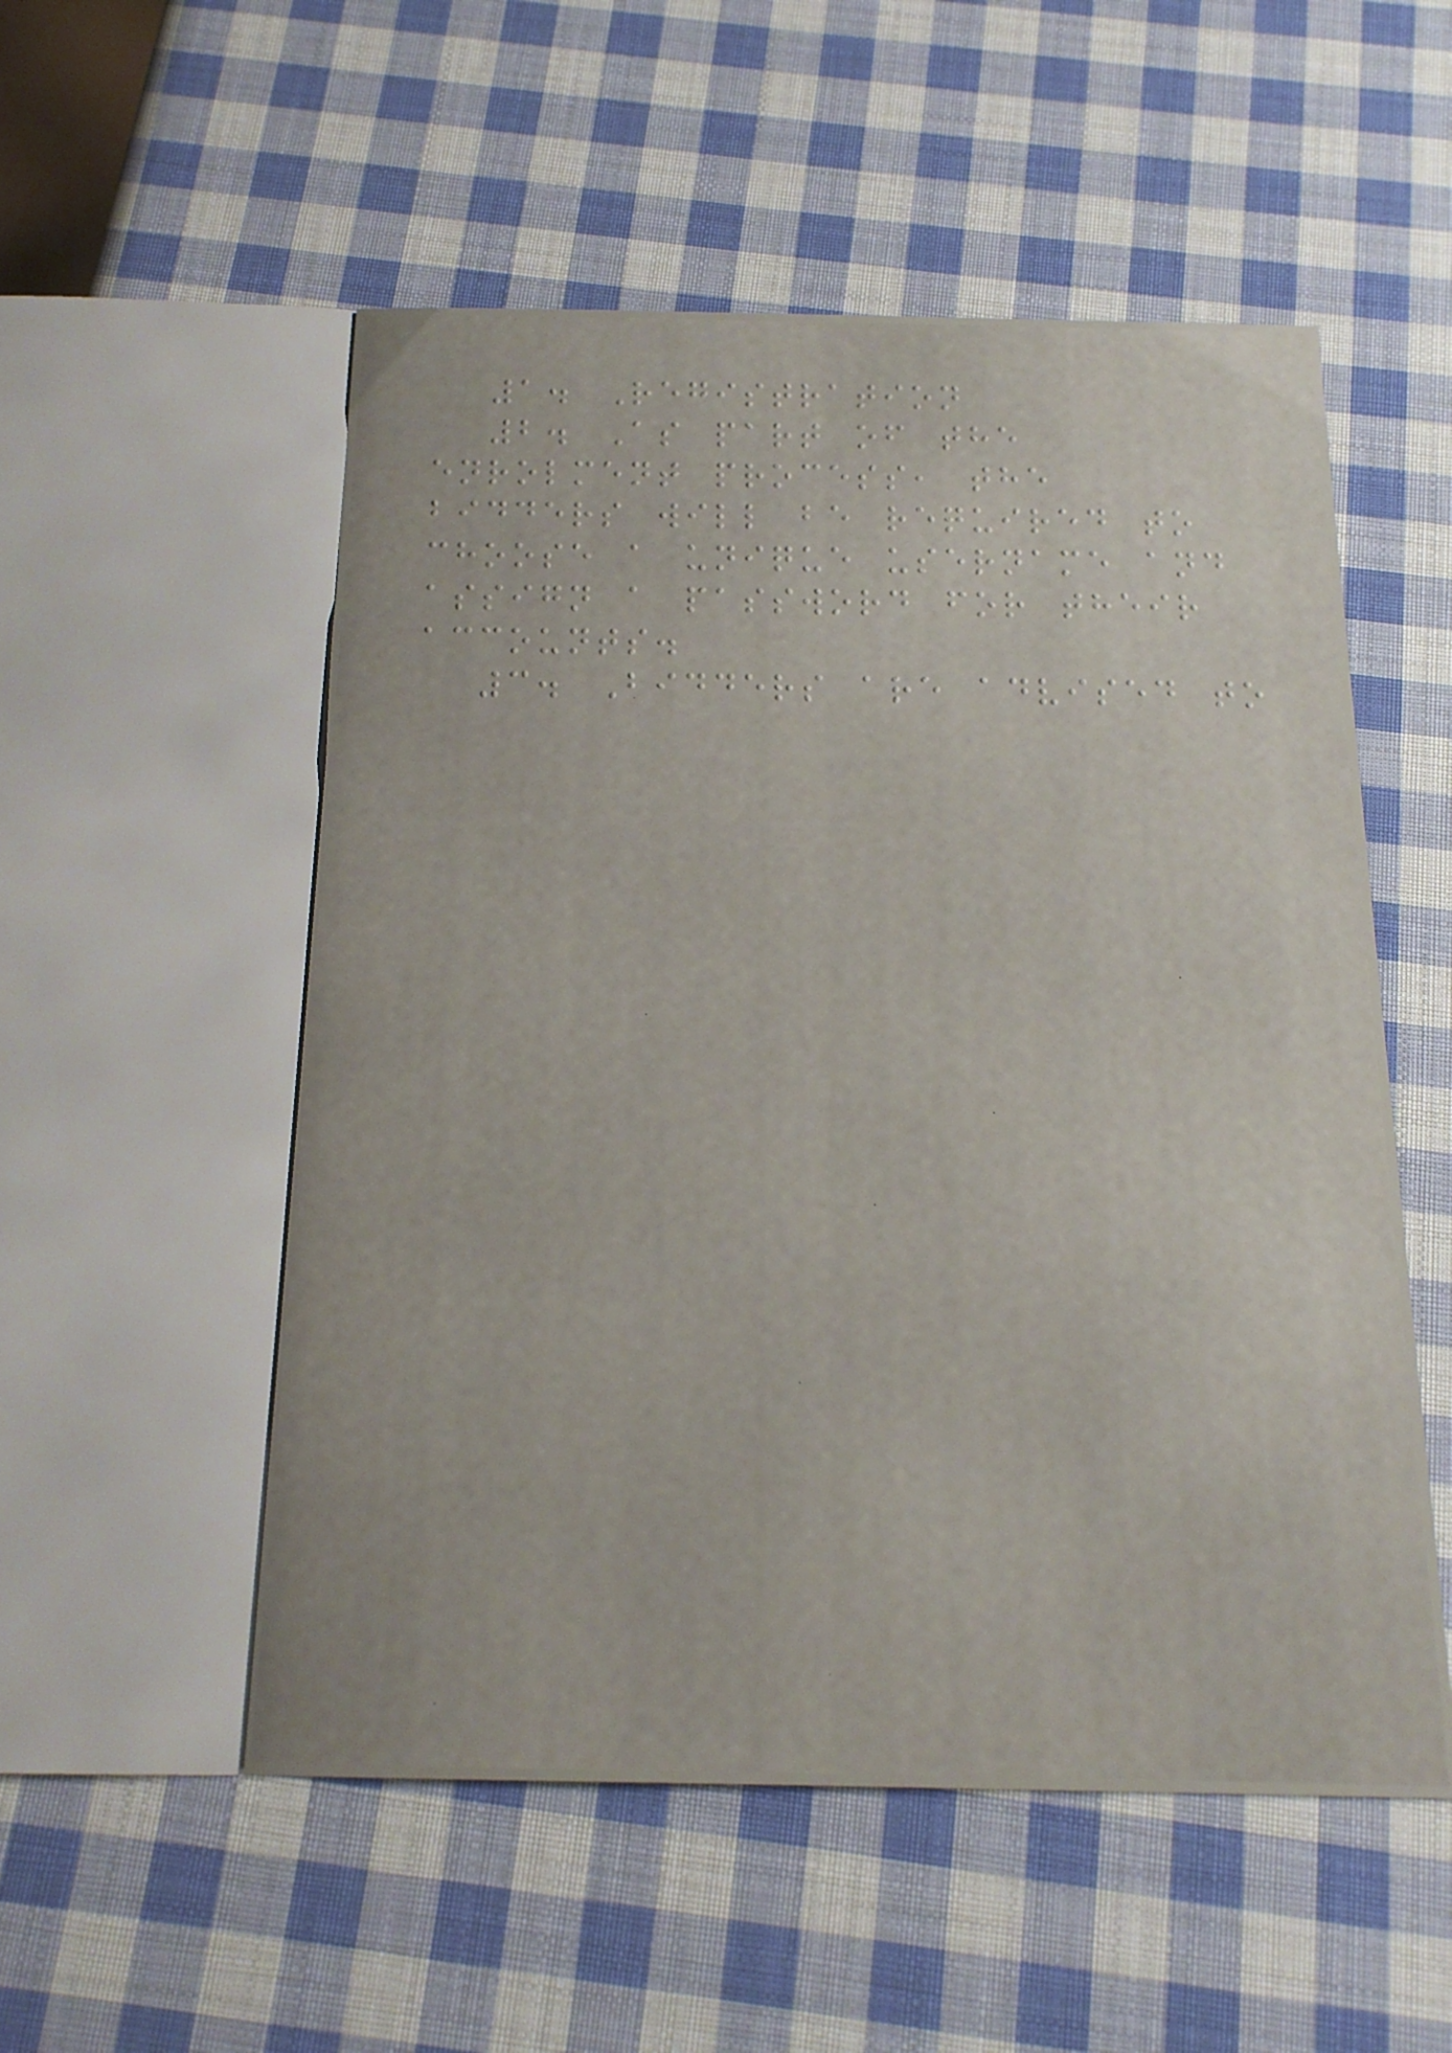1. Registration
2. As part of the
enrolment process, the
bidders will be required to
choose a unique username and
assign a password for their
accounts.
3. Bidders are advised to
